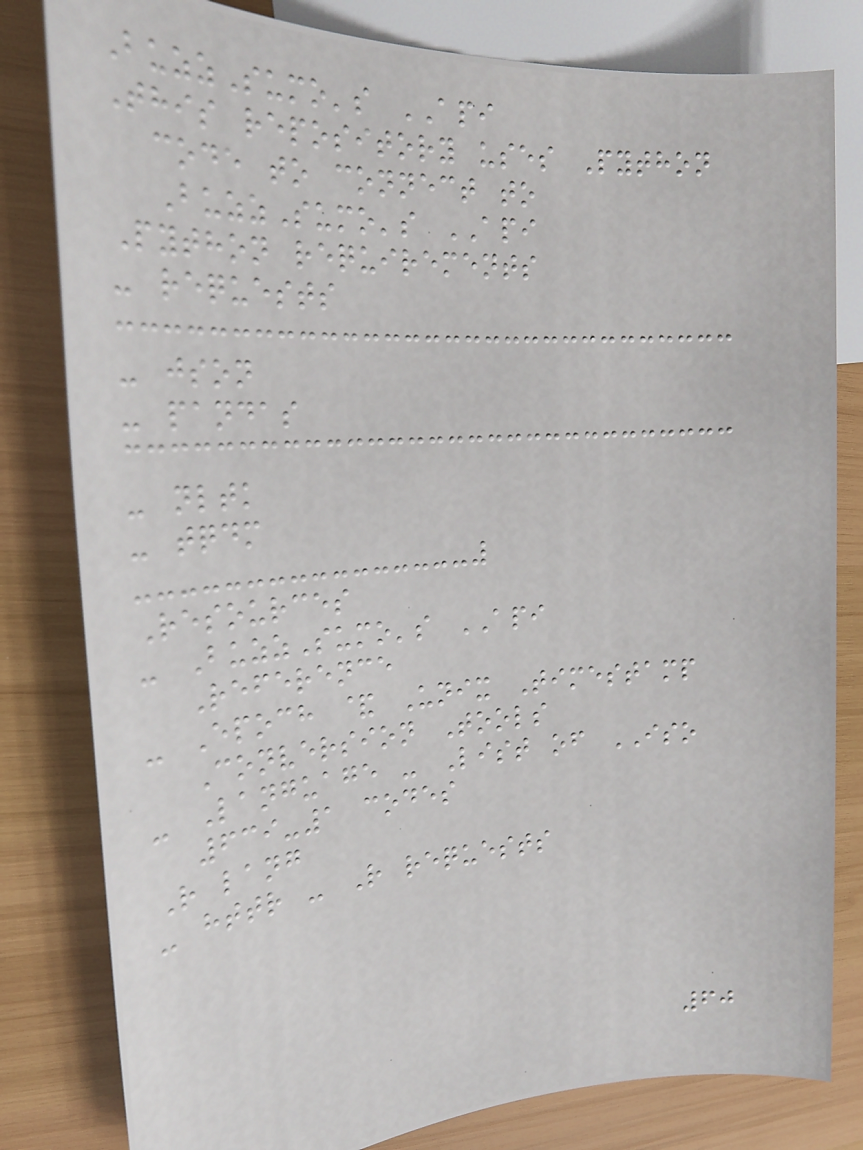BuzzSumo's API
This repository uses Python
code to connect to
BuzzSumo's API
Python requirements
- requests
- json
- pandas
- nltk
- tqdm
Resources
- BuzzSumo's API
Reference
- Epoch & Unix Timestamp
Conversion Tools
- Language - List of ISO
639-1 codes
R lang
- httr - R requests
60
